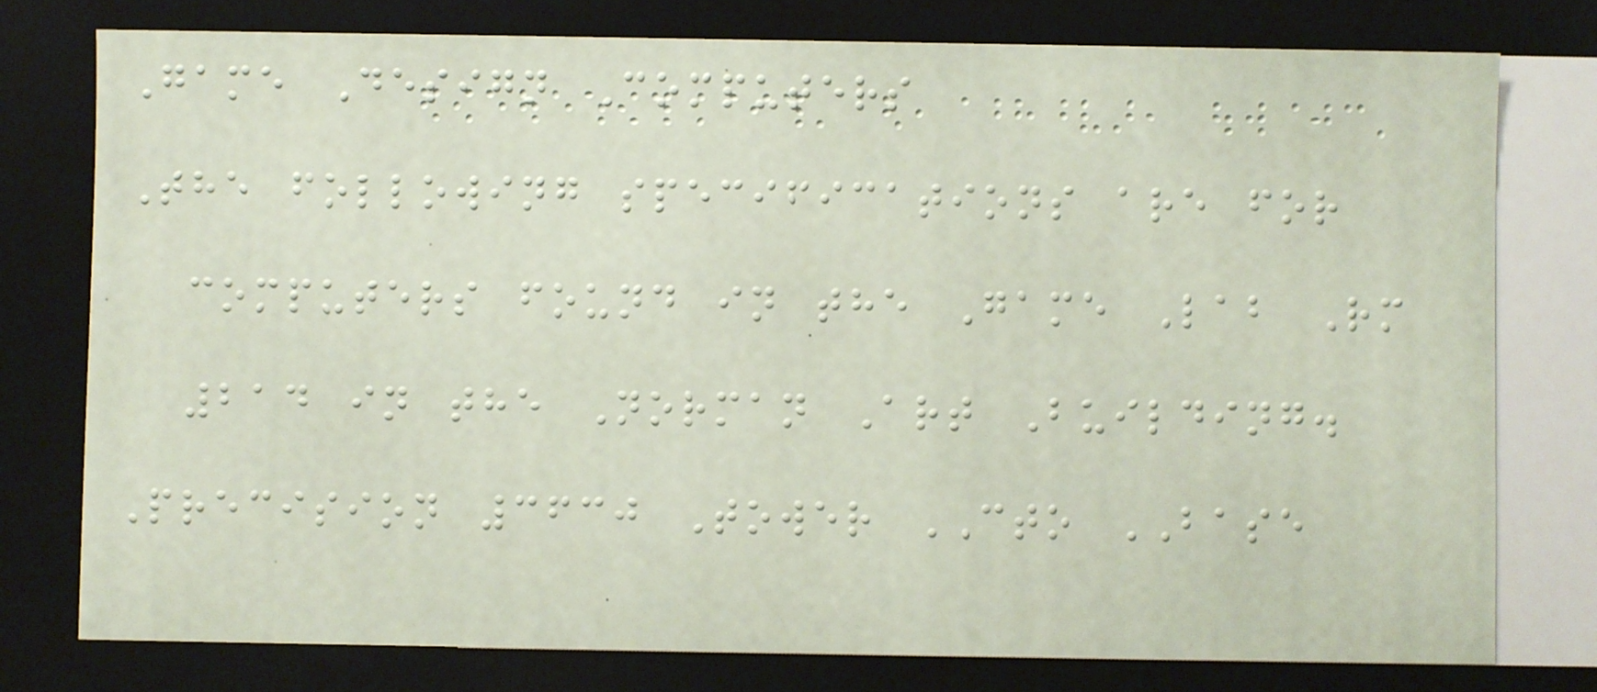Game Design Computers
The following specifications are for
computers found in the Game Lab Rm
214 in the Norman Art Building.
Precision 3630 Tower CTO BASE
